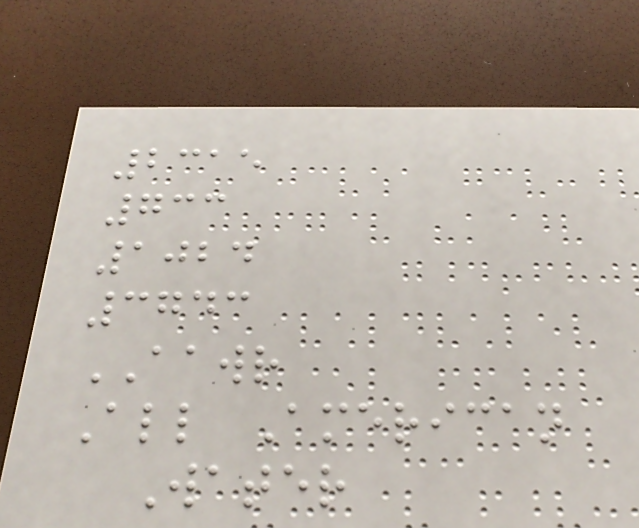2315
733
1024
3743
AAWR
All American
Water
